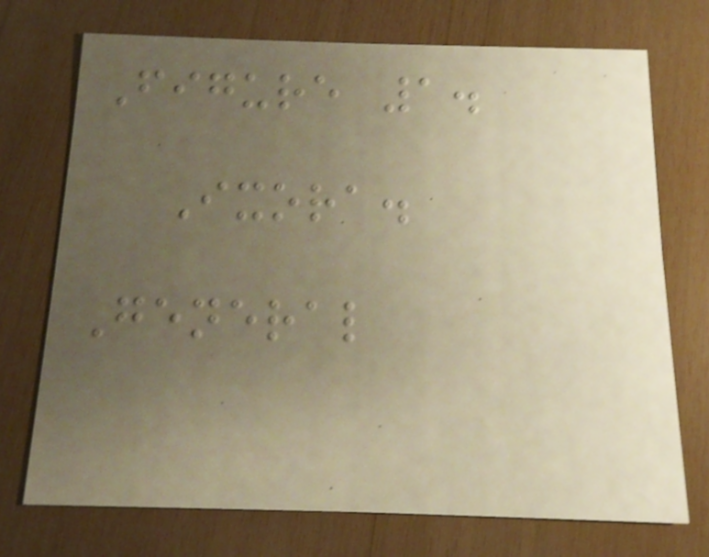Figure 1.
Ixora.
General
